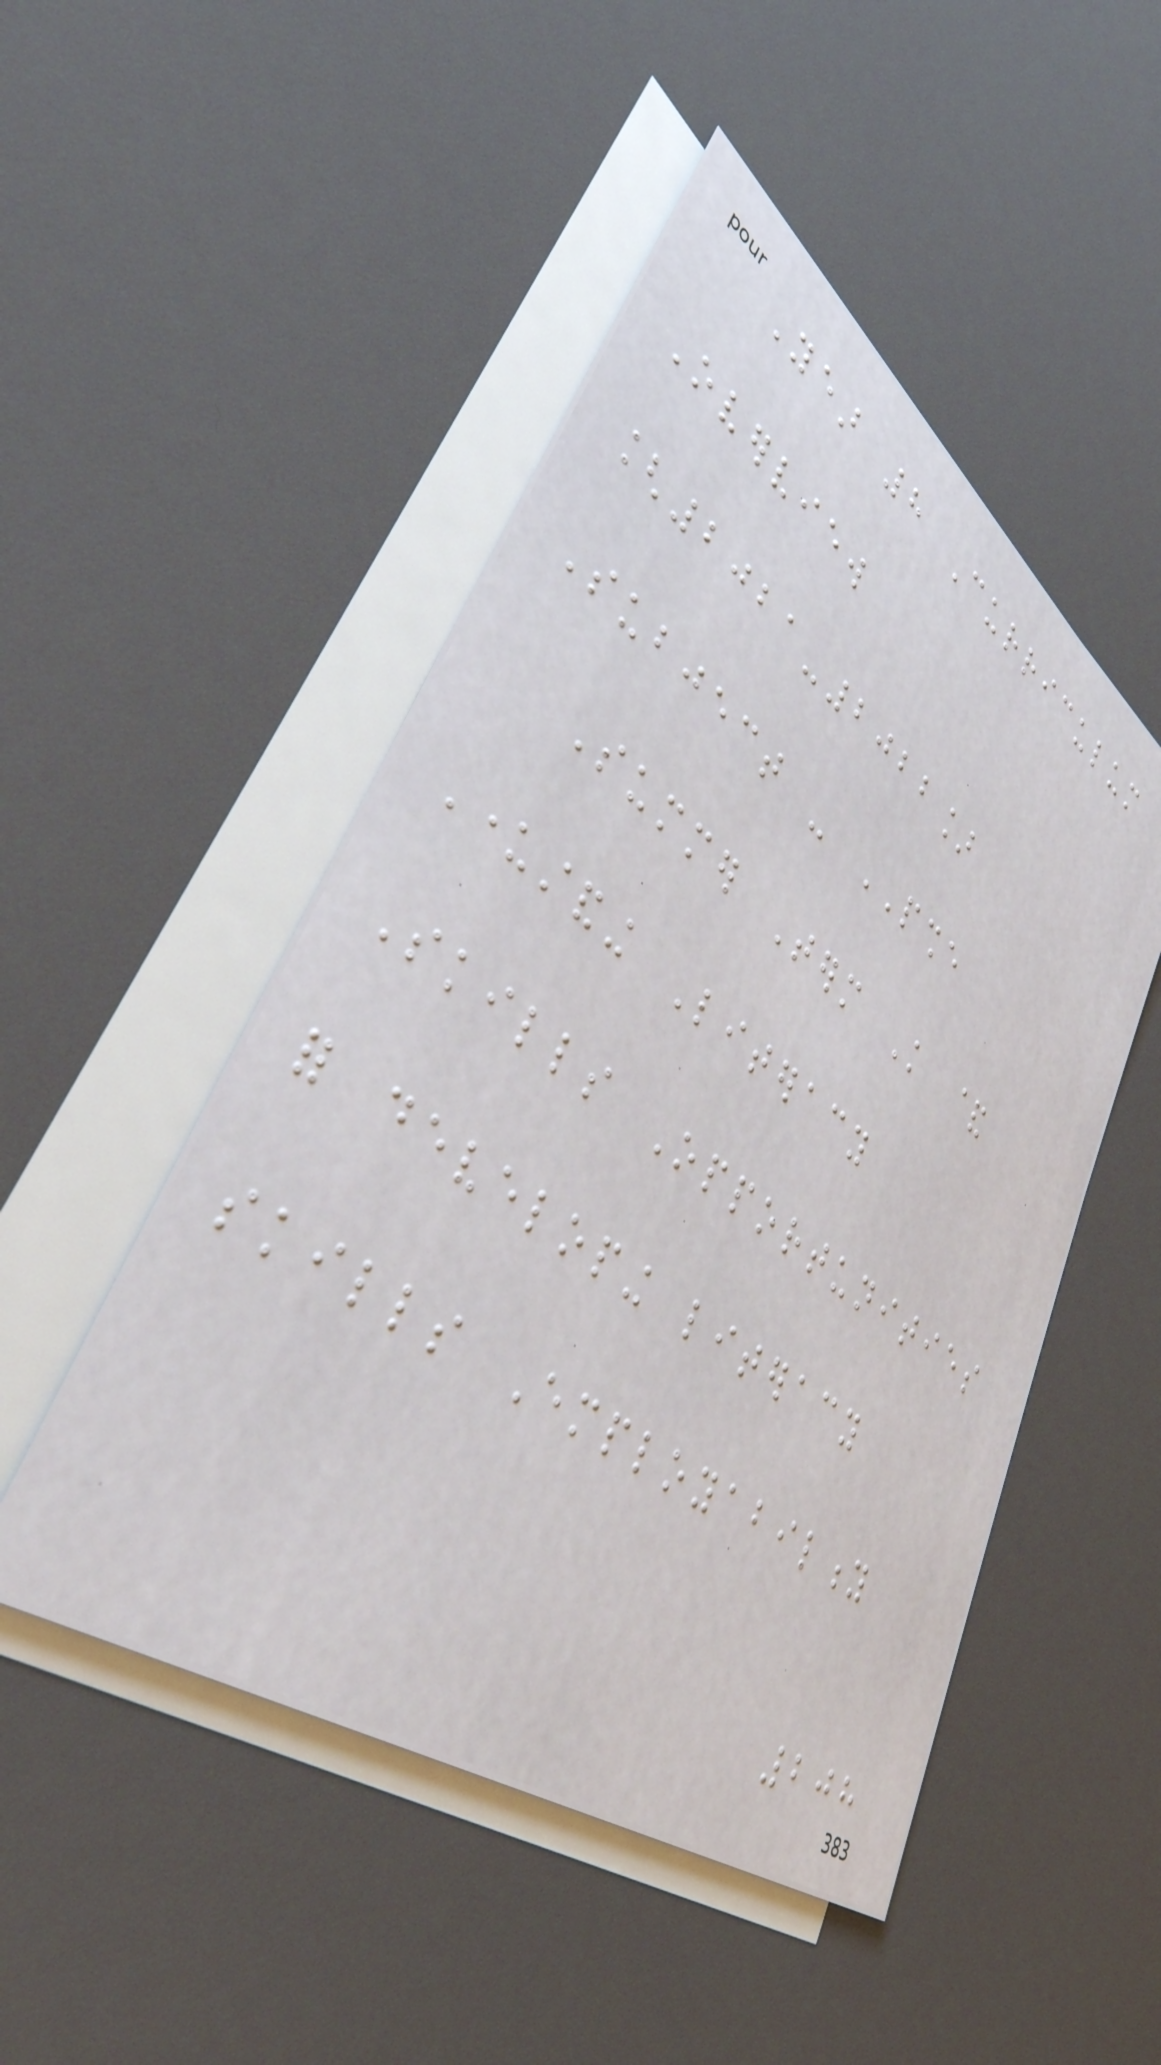Year 8 Curriculum
Overview
[2021-2022]
Subject - PSHE
Summer Term Knowledge &
Understanding Literacy
Skills Opportunities
for developing literacy
skills Employability
208
